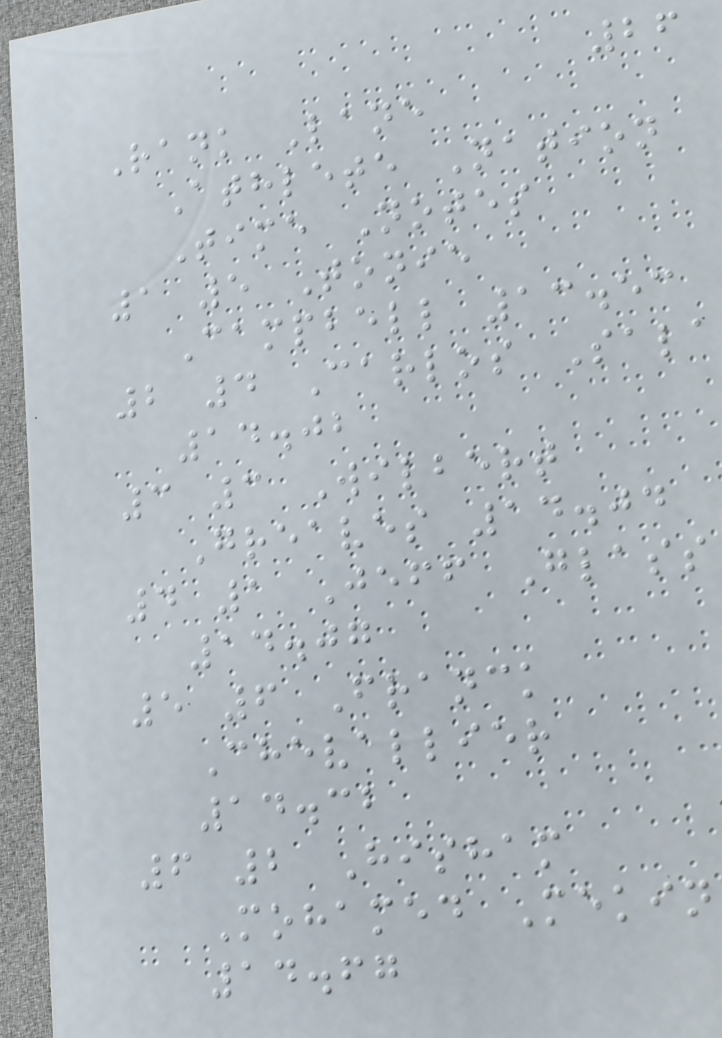26
Rank Lane
Athlete Nation
Time Notes
1 5 Tonie
Campbell 13.53
2 4 Carlos Sala
14.02
3 3 Wilbert
Greaves 14.04
4 1 Jeff Glass
14.07
5 6 Franck
Chevallier
14.32
6 2 Hisham
Mohamed Mekin
14.67
